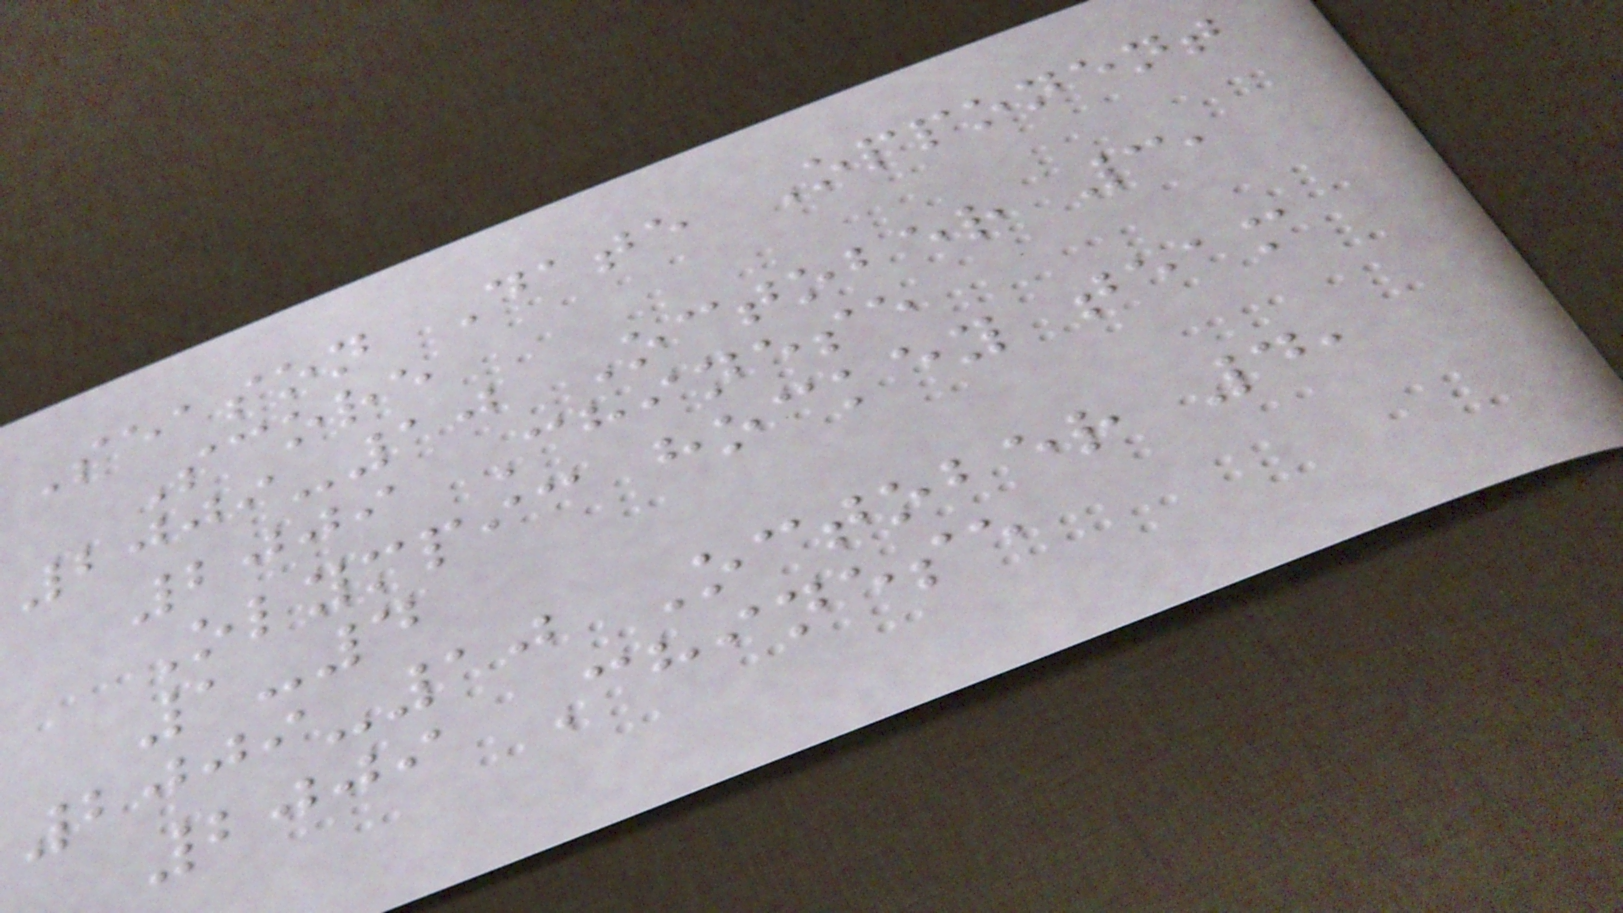Season Date Opponent
Score
2009-10 October 3,
2009 Chinese
Olympic hockey team
1-4
2009-10 October 4,
2009 Chinese
